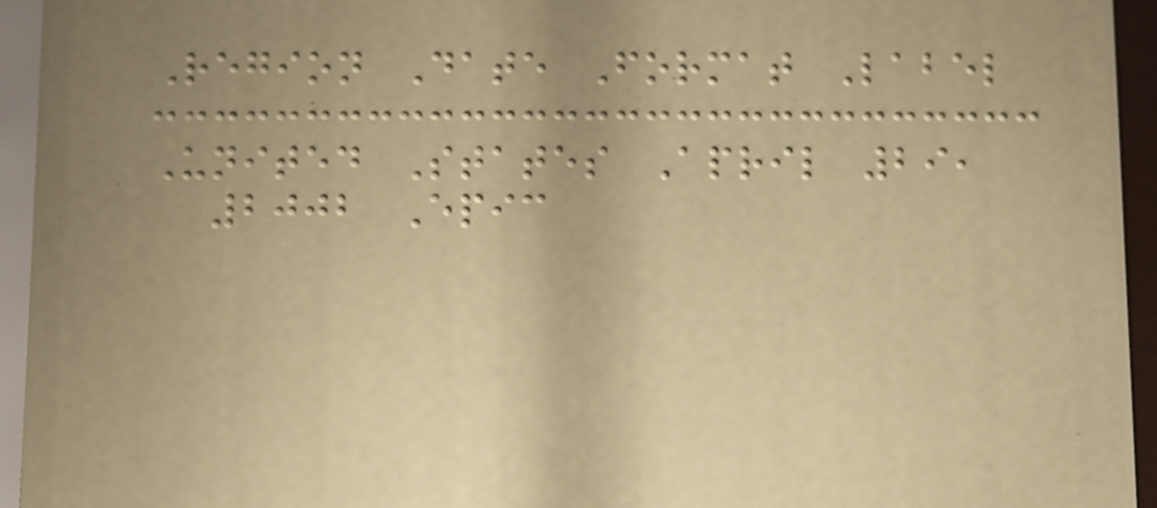Region Date Format Label
United States April 29,
2002 Epic
